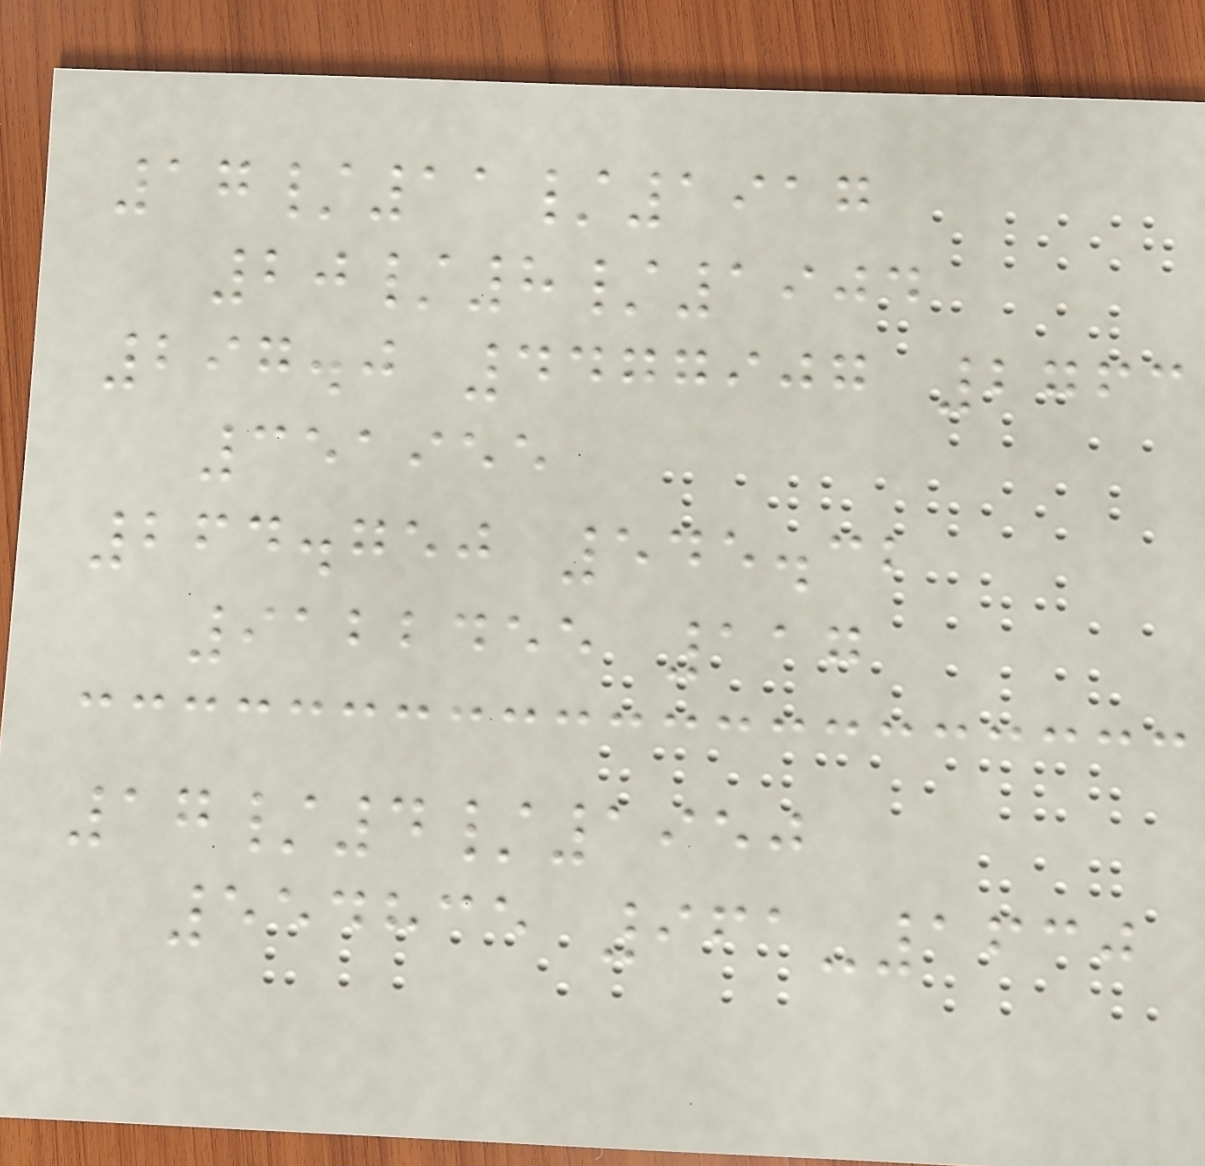17/11/1917
20/8/1904
297.0 4477907 2763
351955
264.750 545.32
9122455 117
17/4/1950
554835 961-1630
